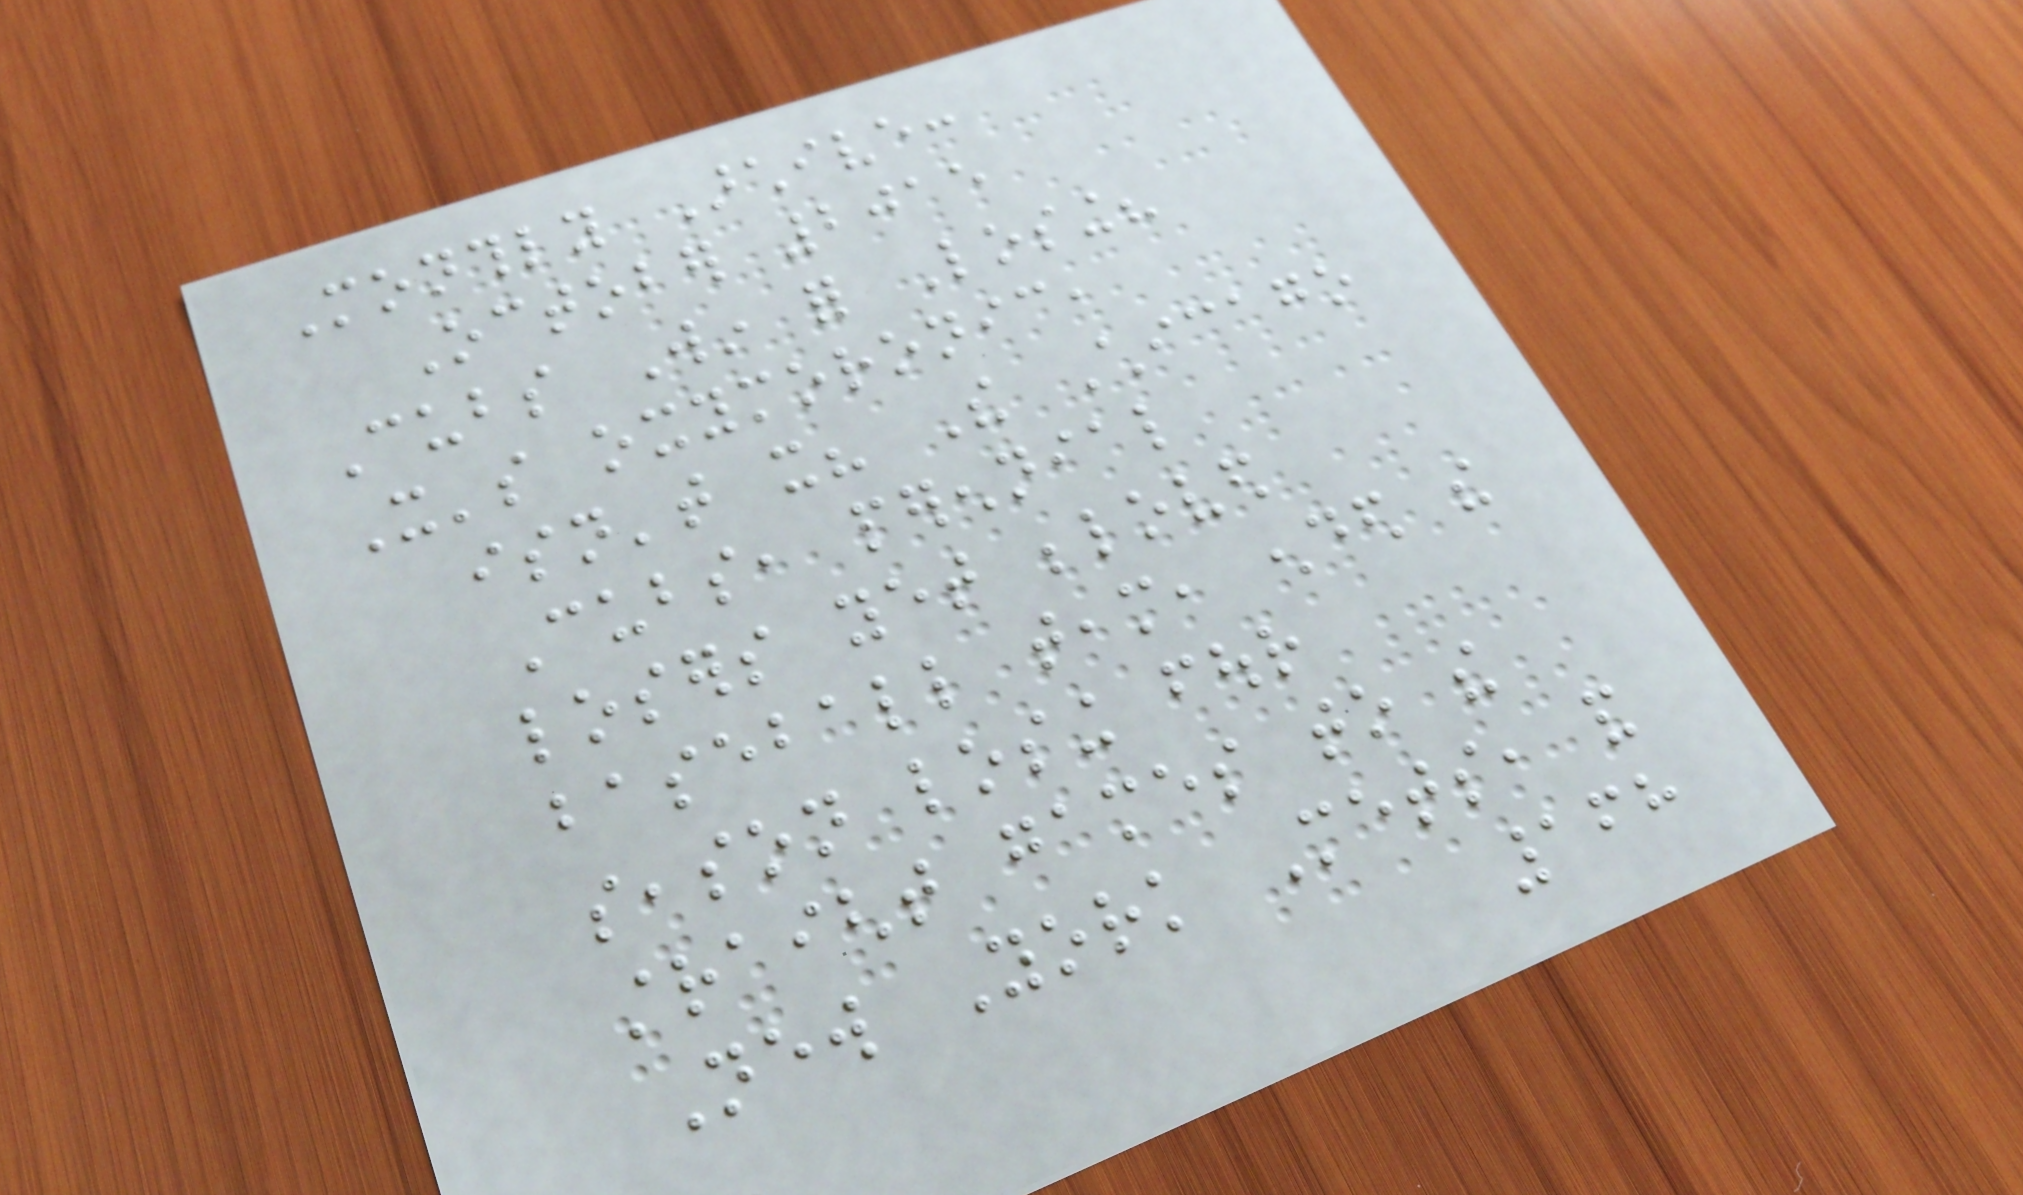Monthly Archive:
October 2015
Cubs Win for Losing?
It's oxymoronic,
isn't it? The Chicago
Cubs, perennial
losers yet beloved
baseball team, ended the
season losing four
straight games to the
New York Mets, and
168
